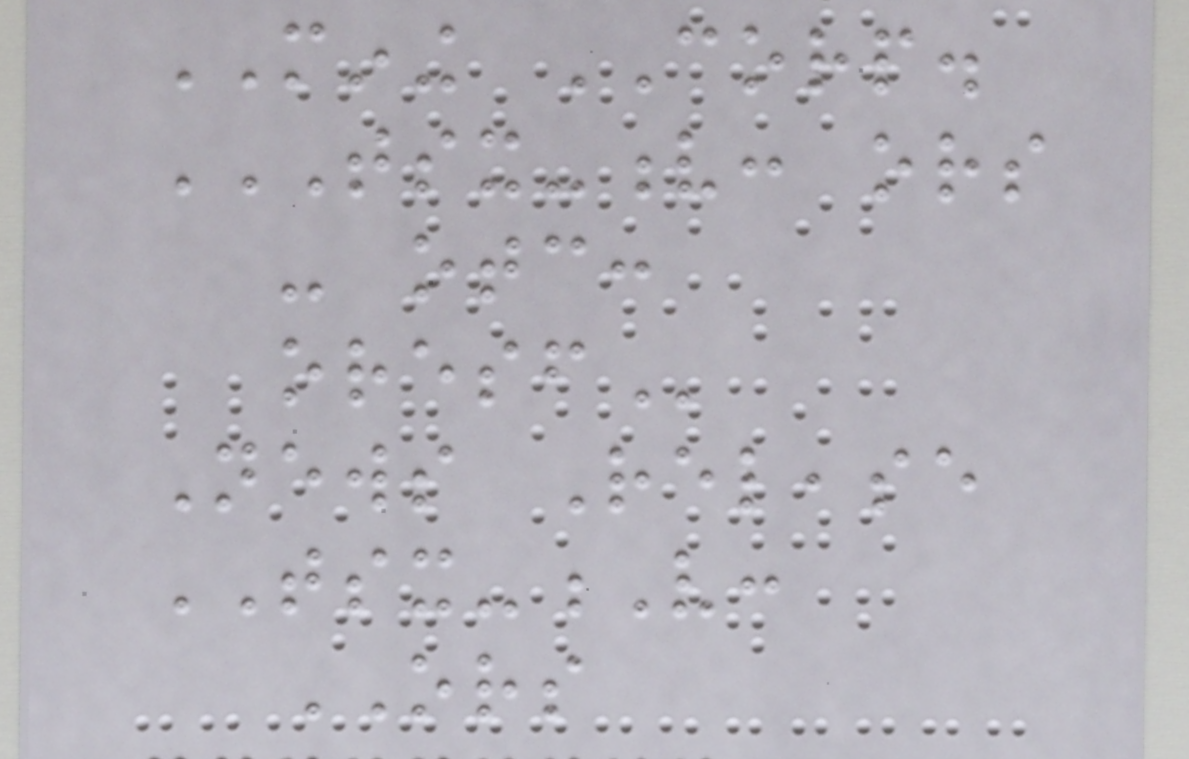MINING CORP.
TSX-V: ORS
- OTC:
ORESF
News Release
TSX-V:
ORS
